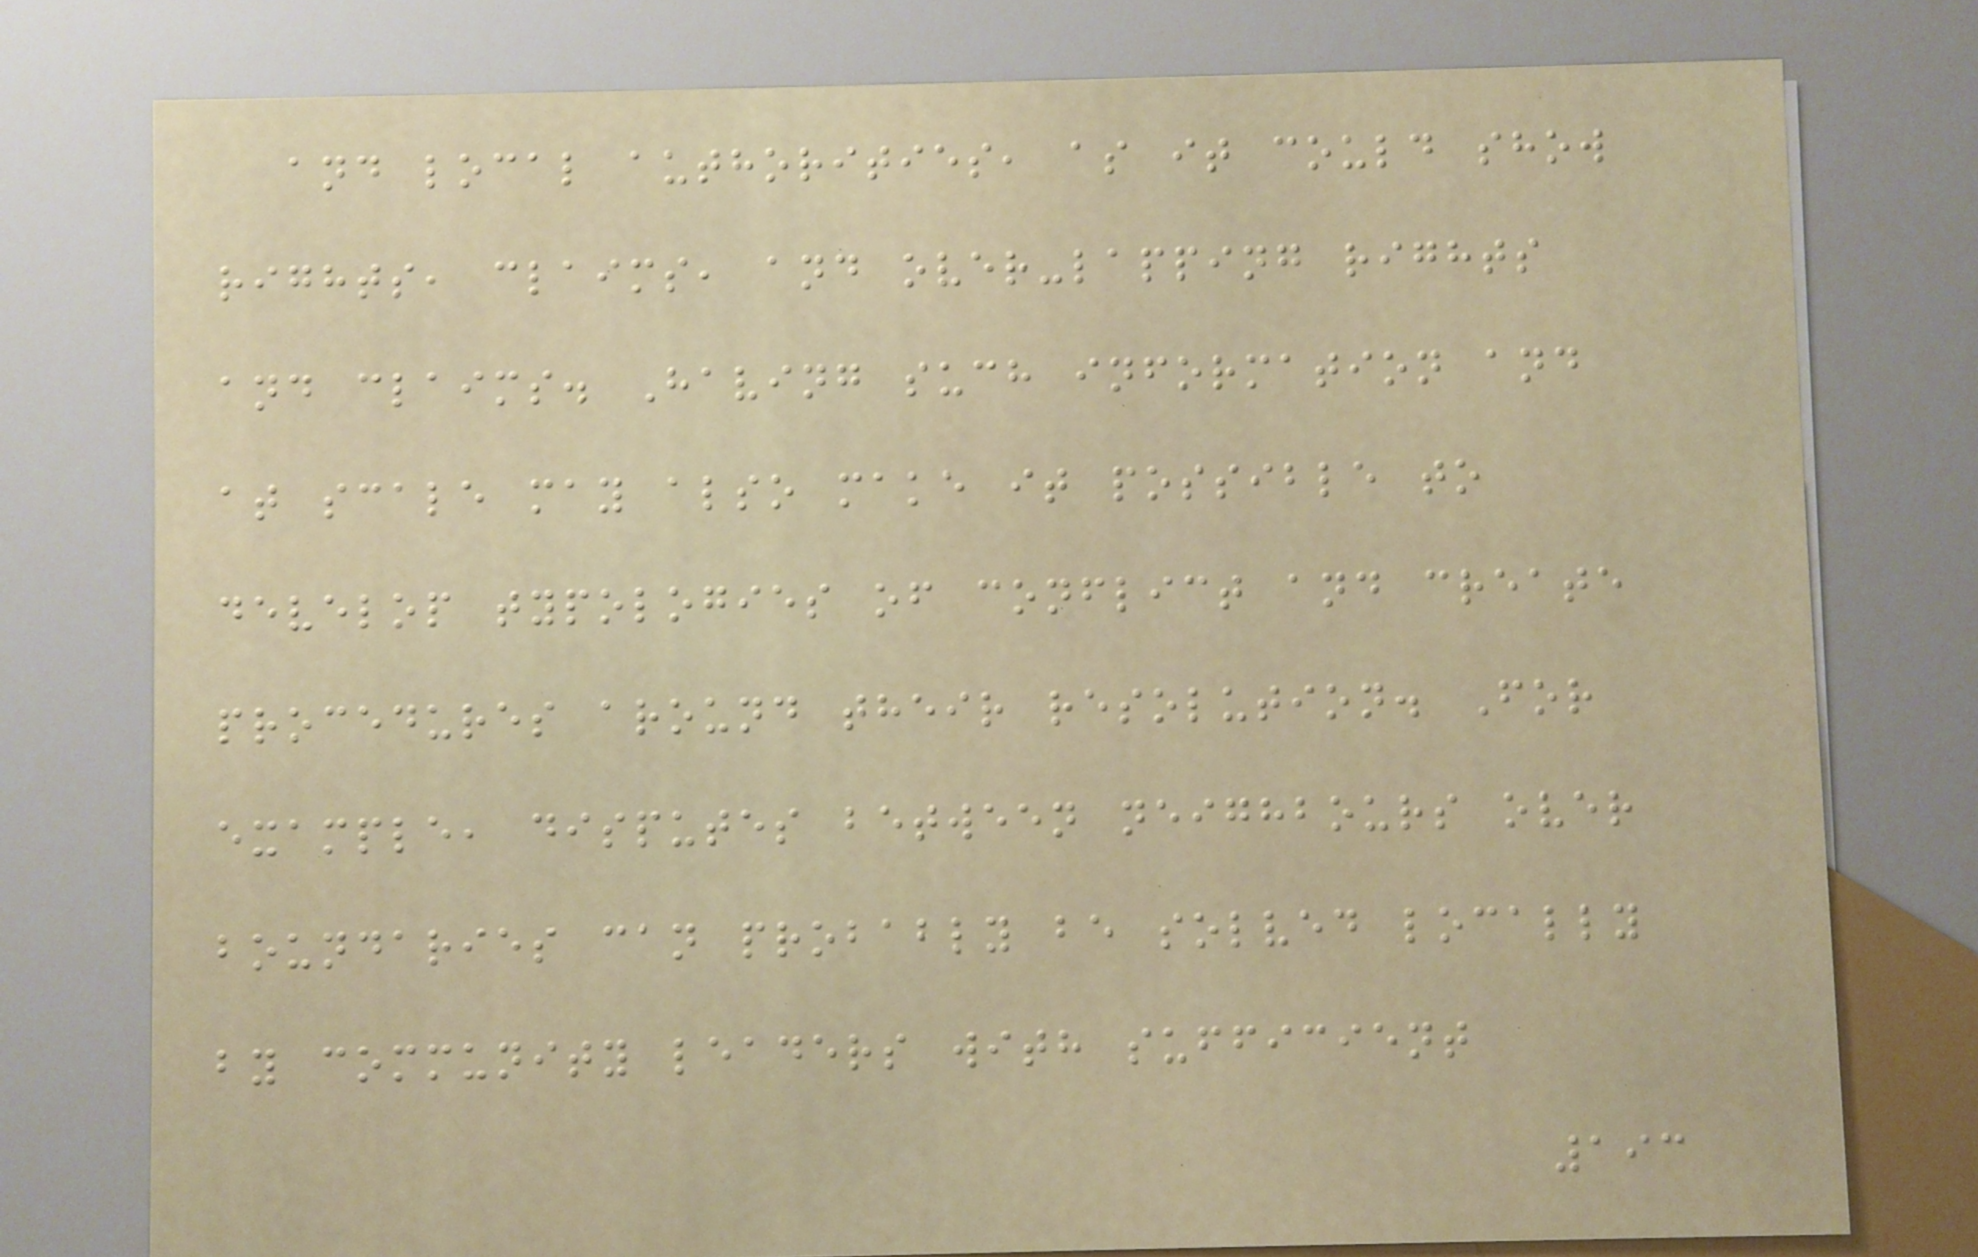and local authorities, as it could show
rights, claims, and over-lapping rights
and claims. Having such information and
at scale may also make it possible to
develop typologies of conflict and create
procedures around their resolution. For
example, disputes between neighbours over
boundaries can probably be solved locally
by community leaders with sufficient
193
